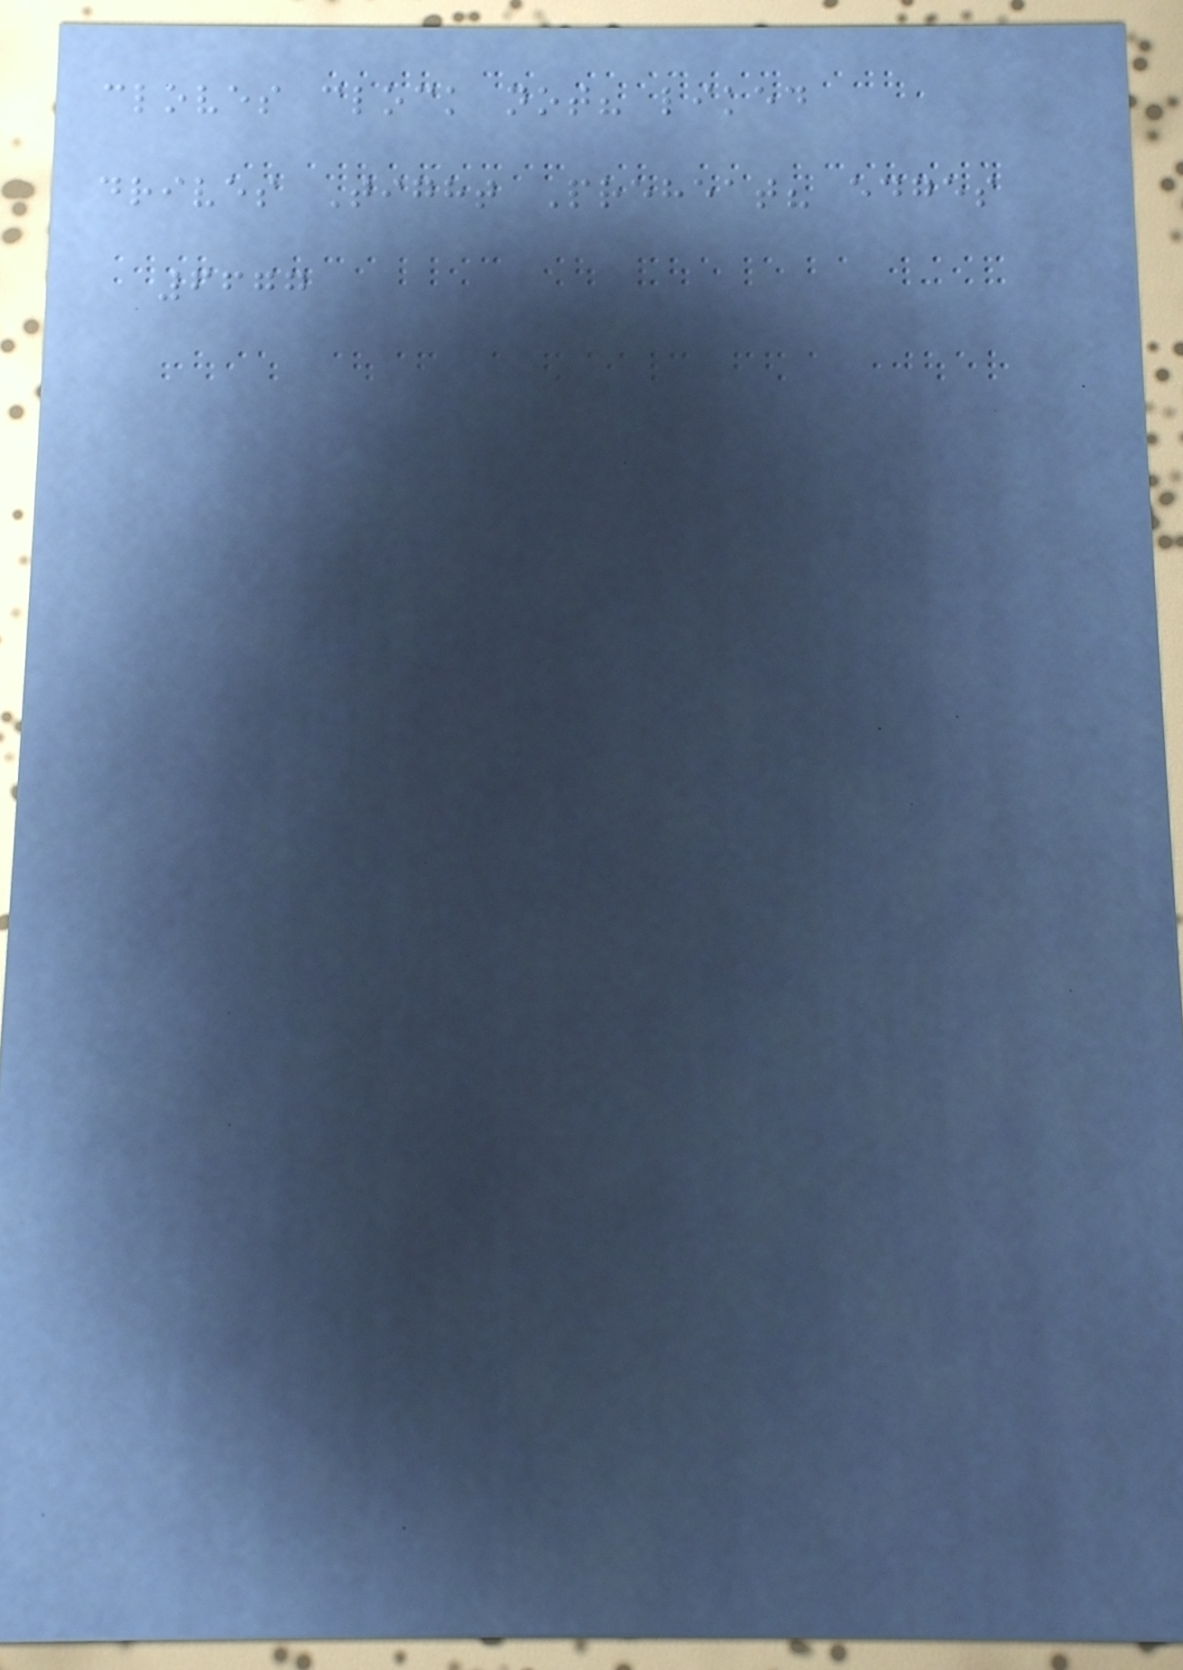cloves clock not? liked
drives Tight Preheat? edges
6677
